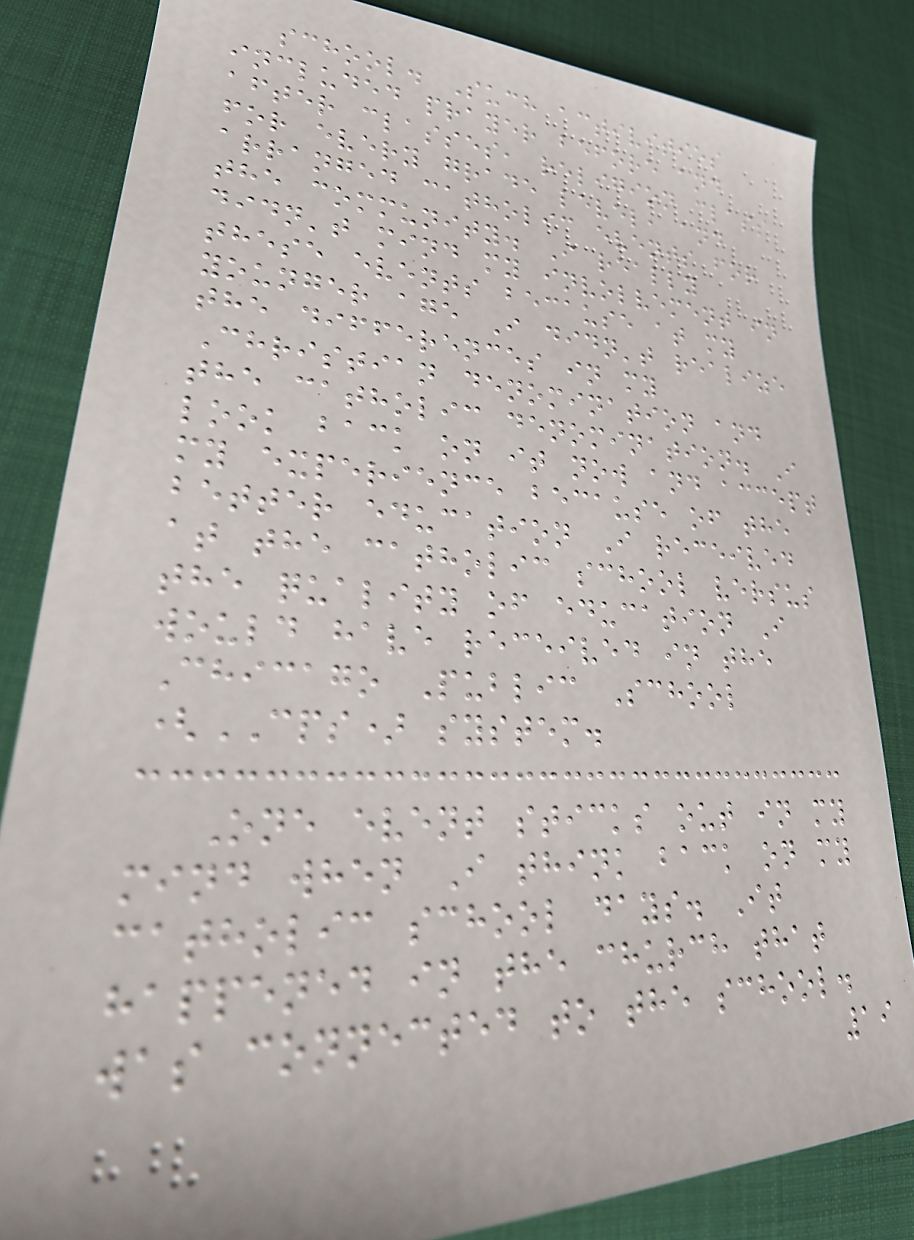school. Such activities
included prayer before and
after classes, religion class
for every grade level, and
arranged catholic events for
the community. I really
didn't mind my involvement in
these events because at my
younger age I didn't realize
the differences in my
Christian denomination and
the catholic denomination. I
look back on it now and accept
my experience because of the
better education I received
at the catholic school versus
the quality of education I
would have received in the
Chicago Public School
(CPS) system.
One event sticks out in my
mind when I think back on my
catholic school days. It
happened in the church that
was connected to the school.
19
